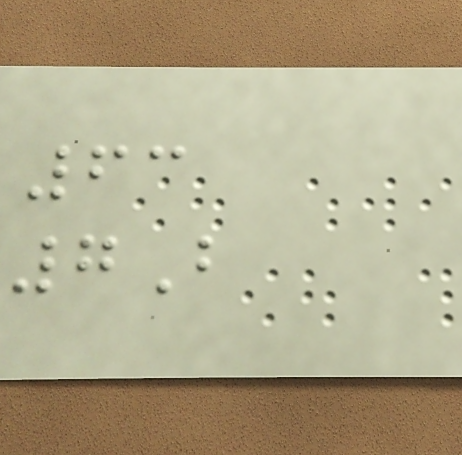63
7B
